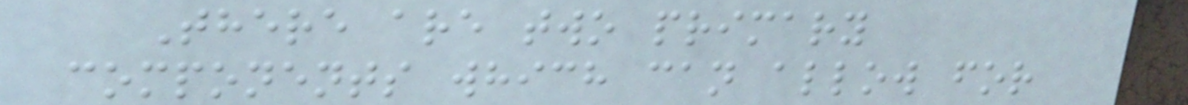There are two primary
components which can allow for
